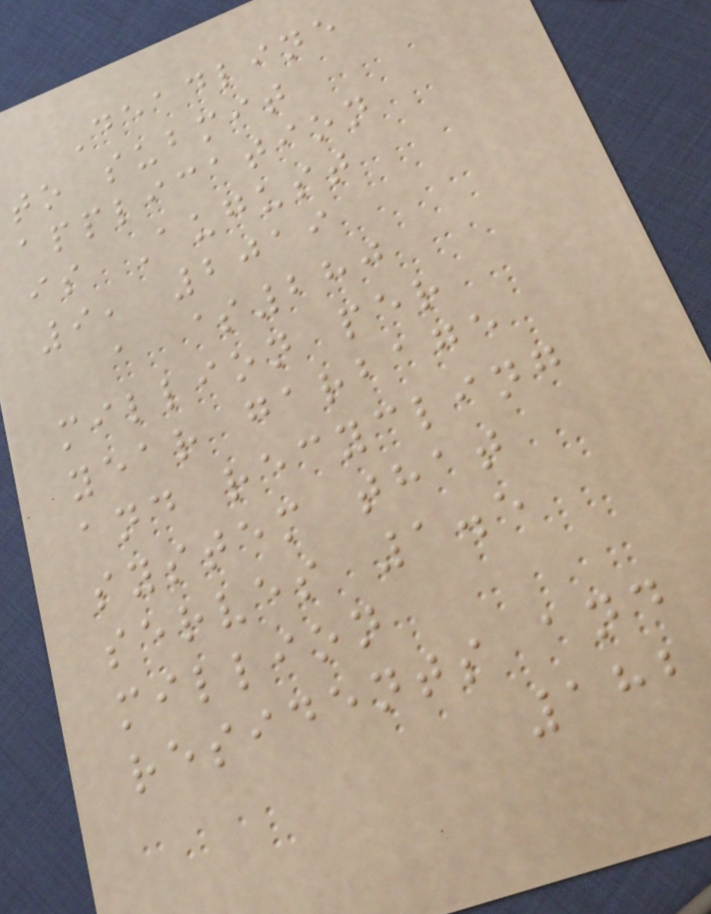Deadline
to submit
application
is August
9, 2019
a $280
million per
year garbage
and recycling
system that
serves 1.5
million
residents and
182
